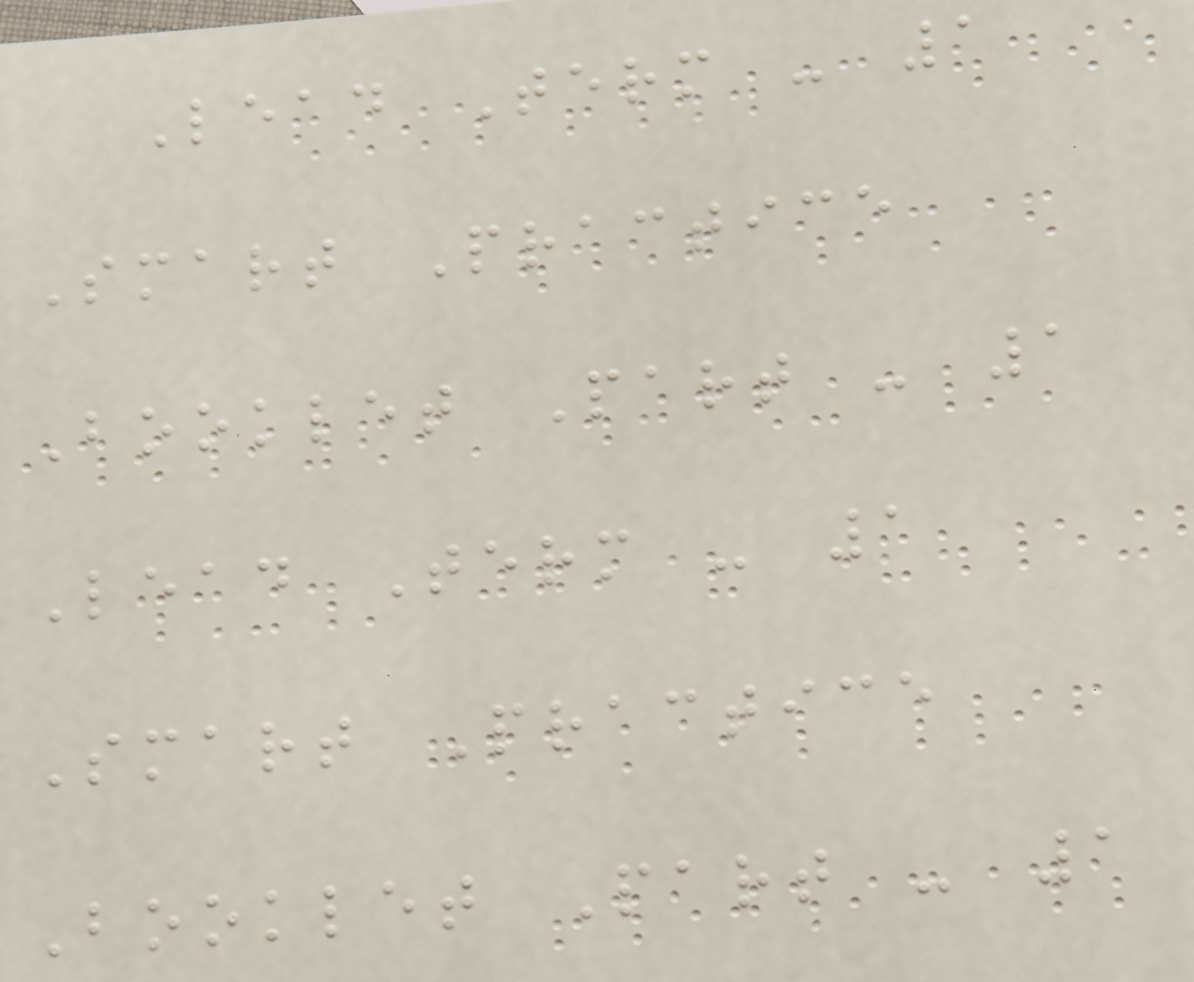Lead Term - 1
Smart Practice
Booklet Part - 1
Lead Term - 1
Smart Practice
Booklet Part - 1
